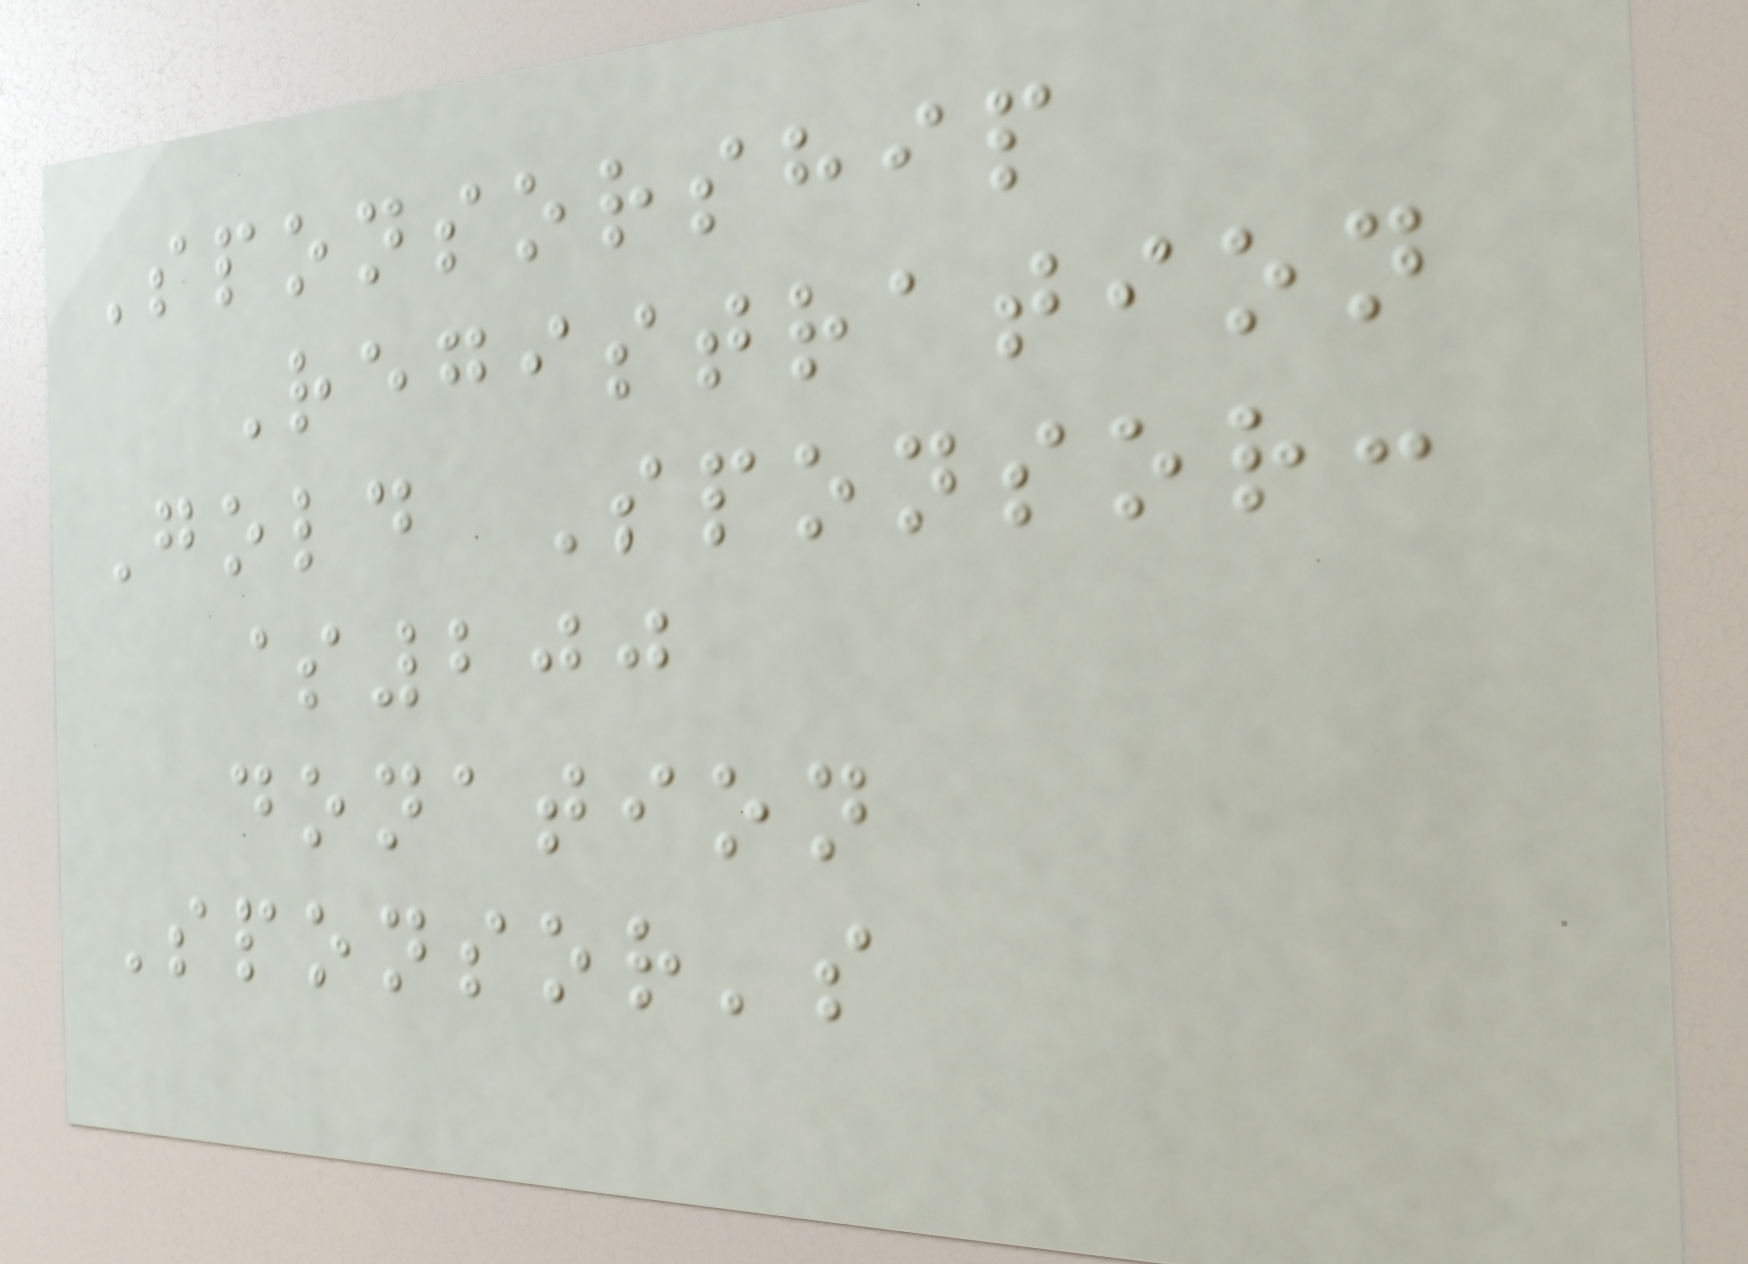Sponsorship
Registration
Gold Sponsor:
$200
donation
Sponsor's
